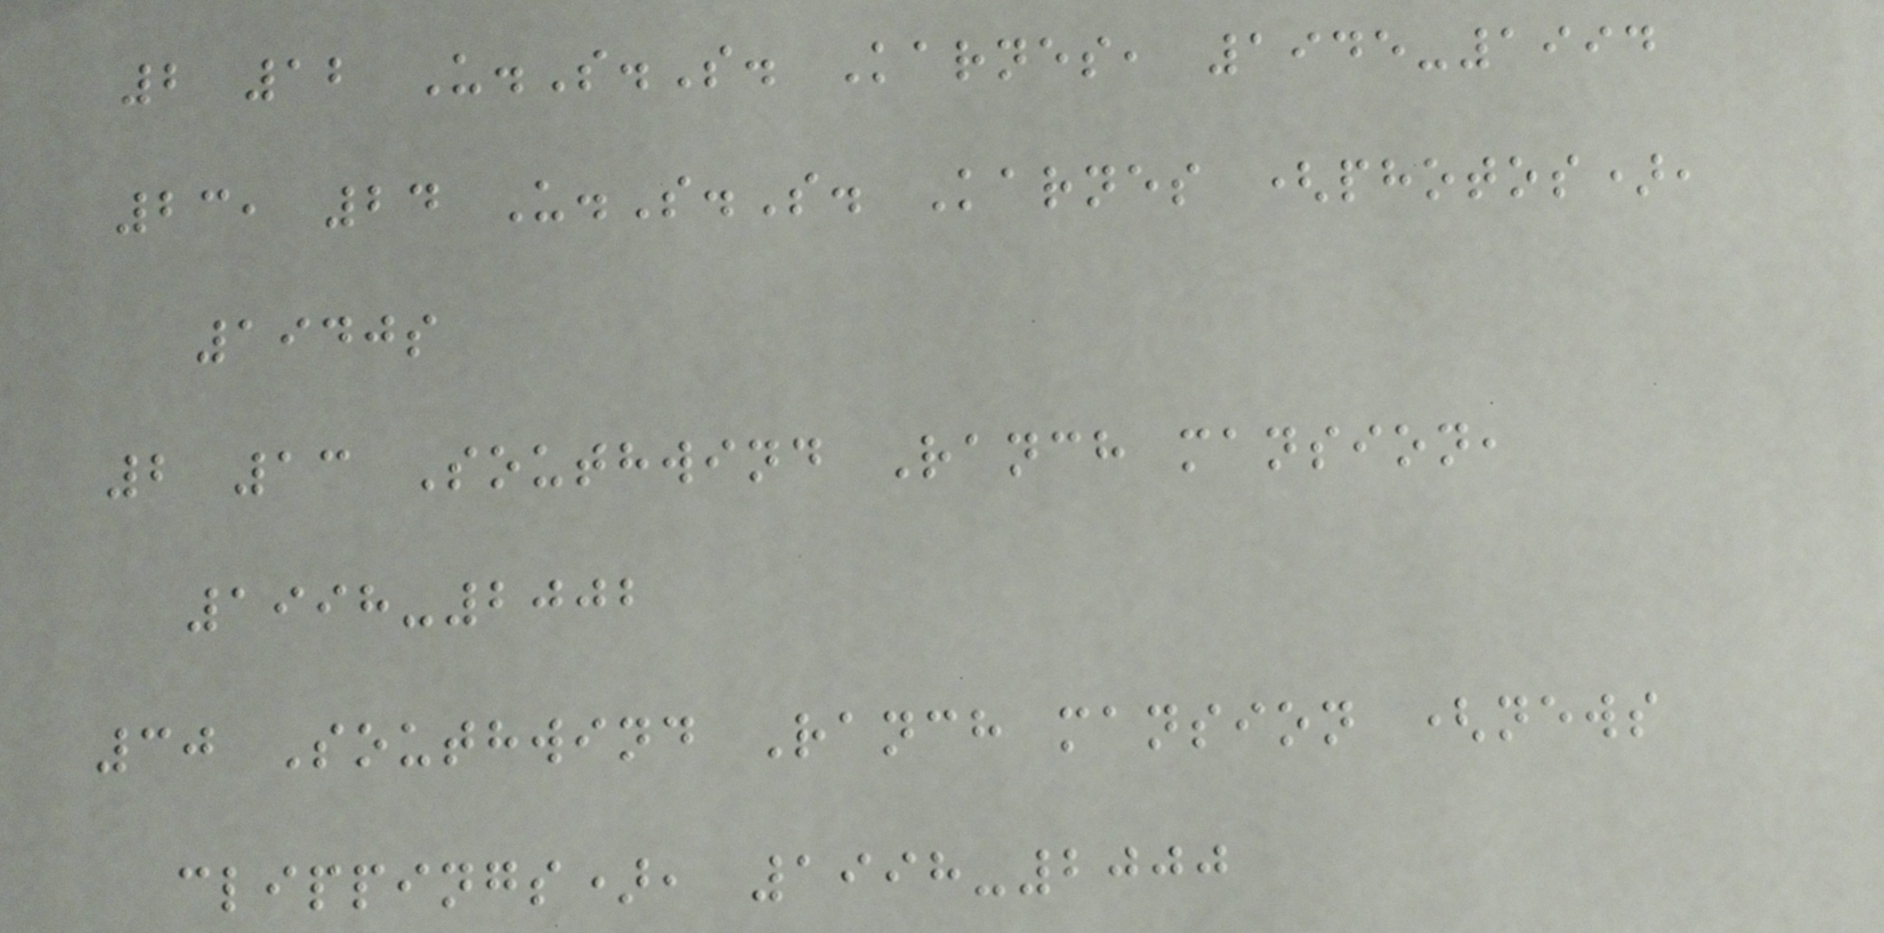2 12 U.S.S. Karnes, 1945-1994
23, 24 U.S.S. Karnes (photos),
1940s
2 13 Southwind Ranch mansion,
1998-2002
30 Southwind Ranch mansion (news
clippings), 1998-2000
